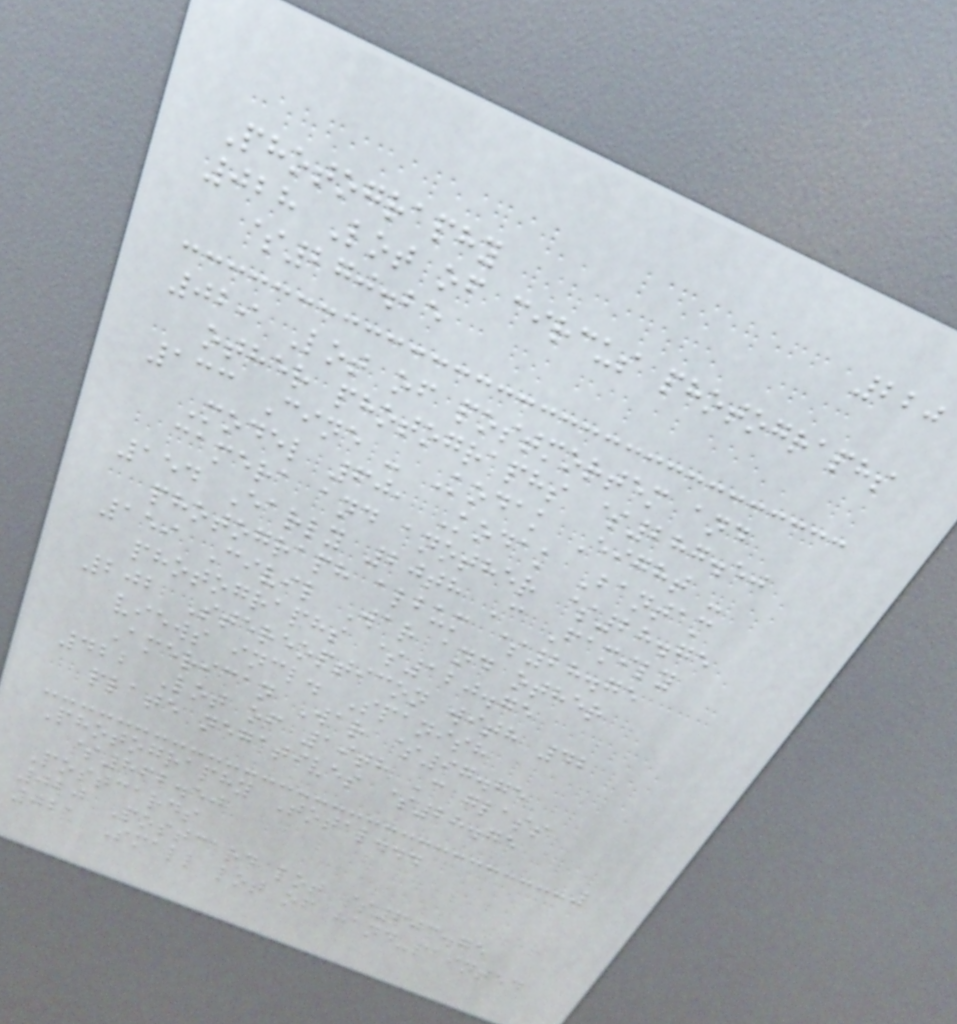220
Photography
028 Lot of circus photographs
$270.25
029 Lot of postmortem and
other photographs $287.50
133 Cine - Kodak Eight -
Model 60, Kodak Bantam
camera and another $28.75
154 Early 20th C Family
photograph album $28.75
159 Civil War and other
photographs $120.75
202 Stereopticon with 42
views incl. Spanish
American War $97.75
422 Lot of 19th C glass
plate negatives $28.75
Photography Total...
$862.50
Postcards
020 Postcard lot $603.75
021 Small lot of hand-painted
